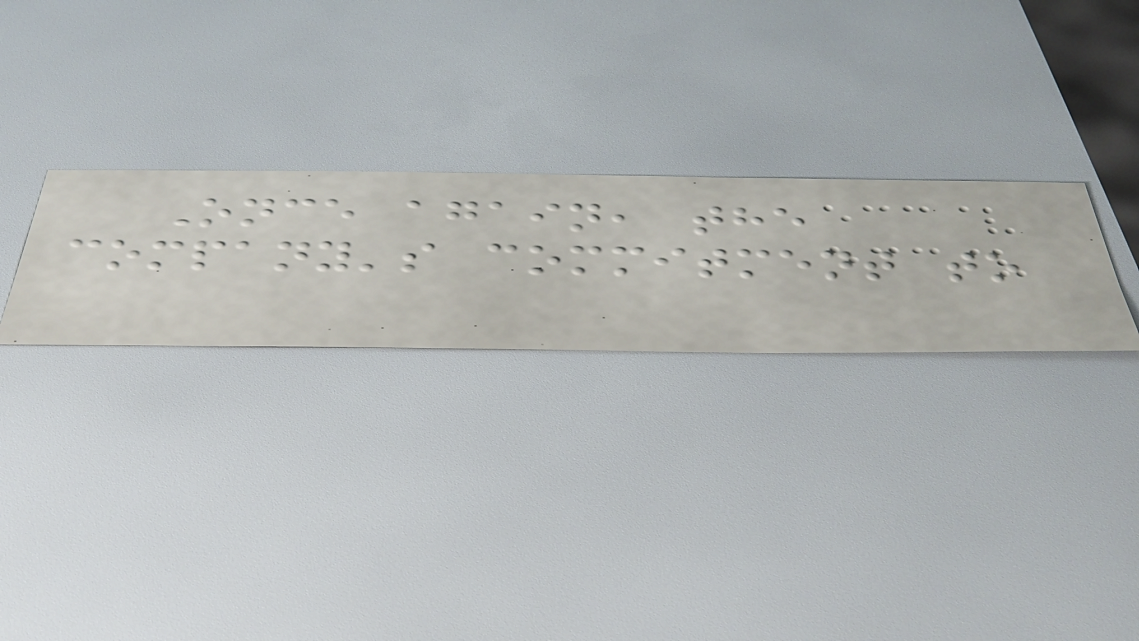Once again, the
company's commitment to
